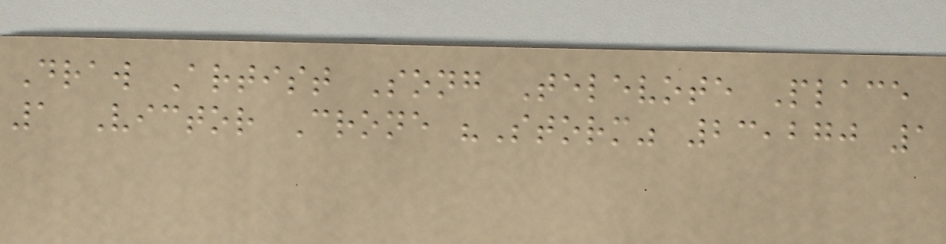Draw Artist Song Televote Place
1 Victor Crone "Storm" 23,270 1
